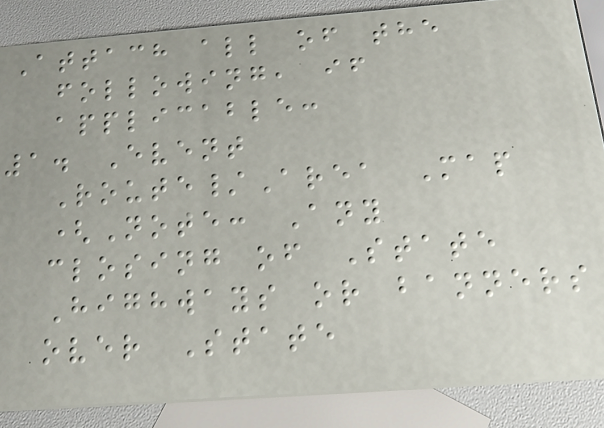Attach all of the
following, if
applicable:
1. Event
Route/Area Map
(Note: Any
closing of State
Highways or banners
over State
